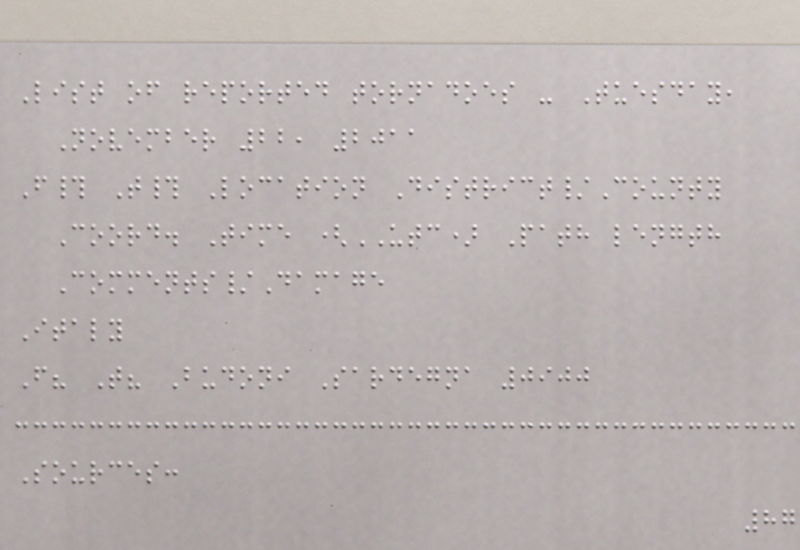List of reported tornadoes - Tuesday,
November 22, 2011
F# T# Location District/County
Coord. Time (UTC) Path length
Comments/Damage
Italy
F? T? Budoni Sardegna 0900
Sources:
87
